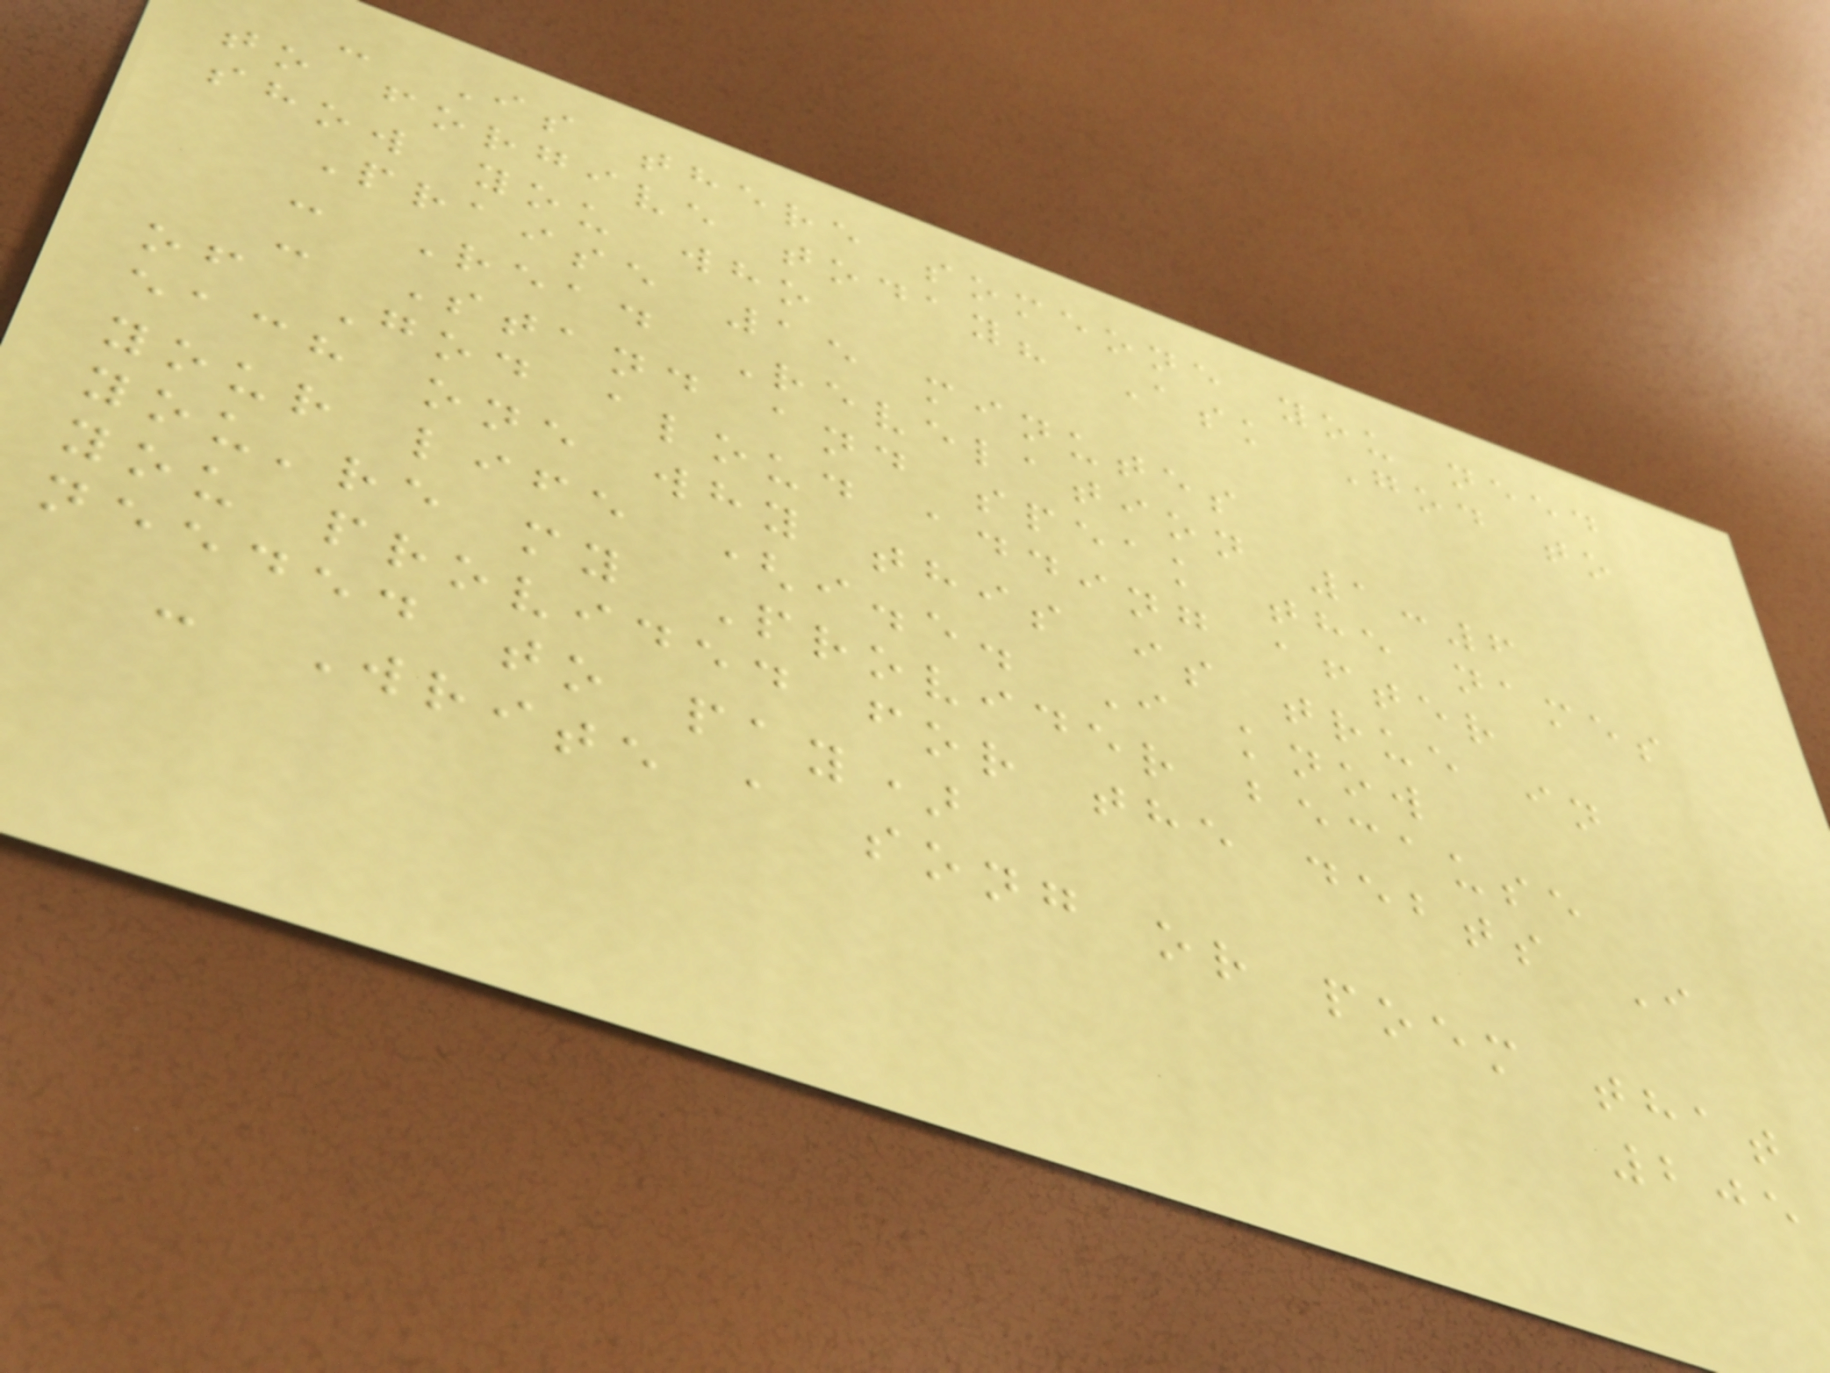- Is there someone you need
to forgive today? Ask God to
show you who
Praise 15 minutes
- Read Revelation 1:6
- Stand and speak the names
of God aloud adding after
each one why this is true in
your life (i.e. I know
you're my Provider because
you provided for the debts I
needed to pay)
- Write a song or poem that
205
